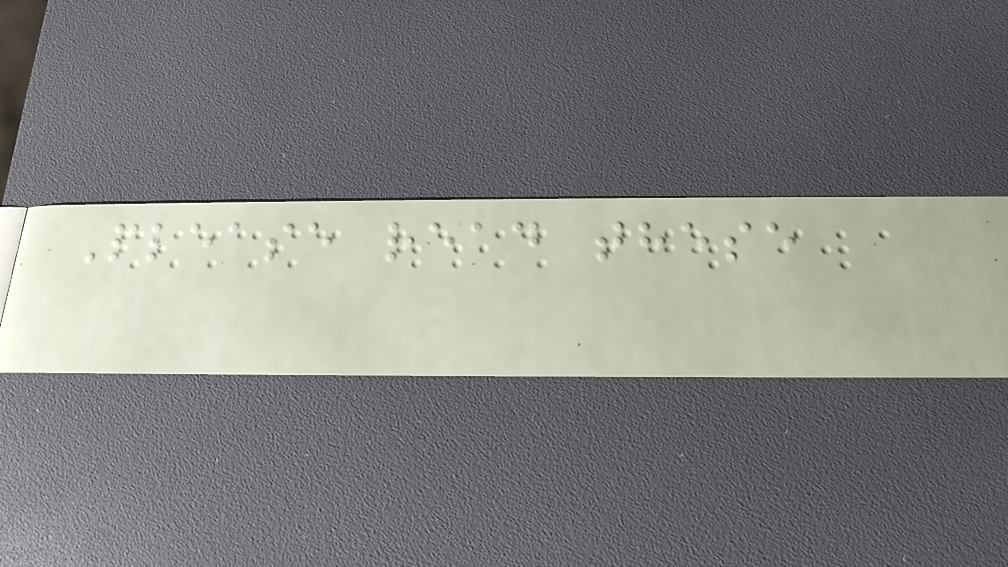Please read these
